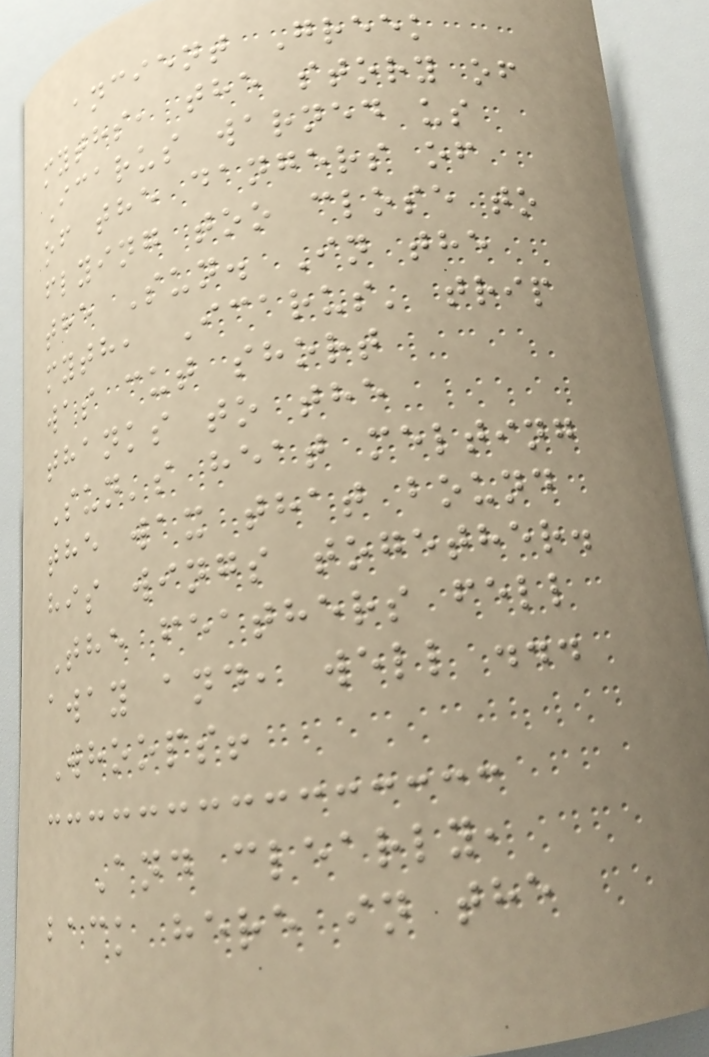ancient Greek
myths, the story of
Icarus warned us
of the dangers of
flying too close to
the Sun. In the
myth, Icarus' trip
was cut short
thanks to the
Sun's heat melting
the wax that bound
his wings together.
The feathers fell
away and, well ...
Whoops!
And clearly,
back here in the
